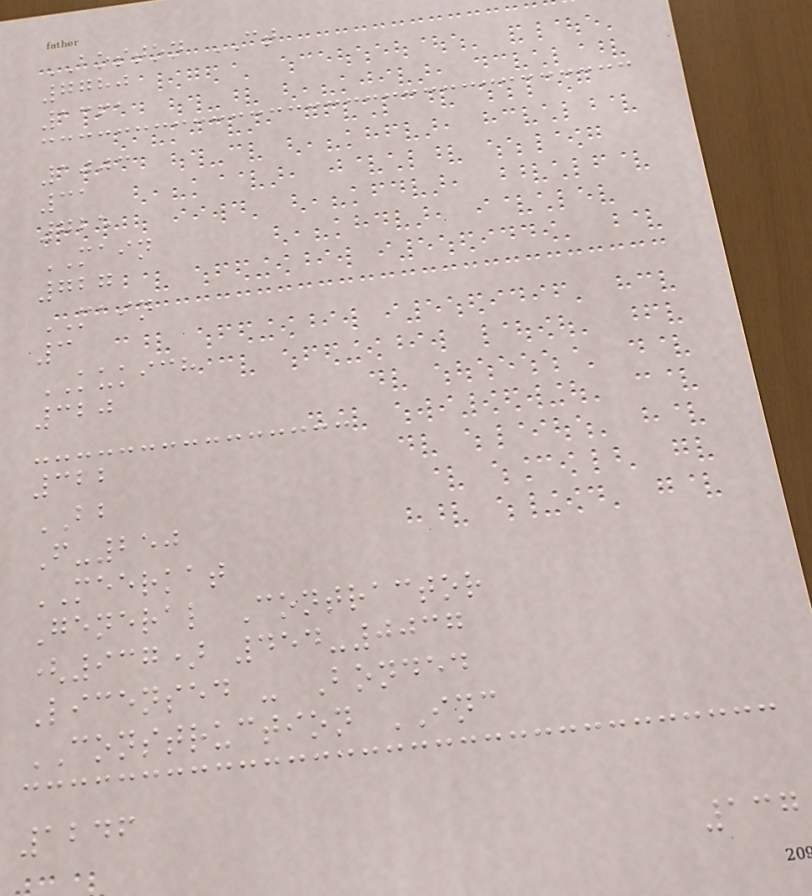BOSTON CT
7780
1361
1003
31
725
MAIN
727
MAIN
3
KUKICH
320
322
BB
F-250
MEERKAT
General Contractor
(937) 454-0037
Licensed - Bonded
CONSTRUCTION INC
1246
137
